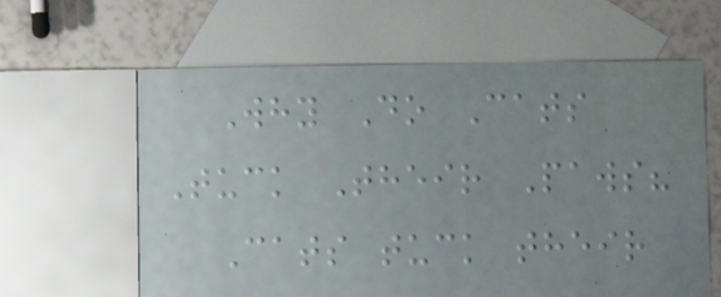Why Do Cats
Tuck Their Paws?
Cats tuck their
